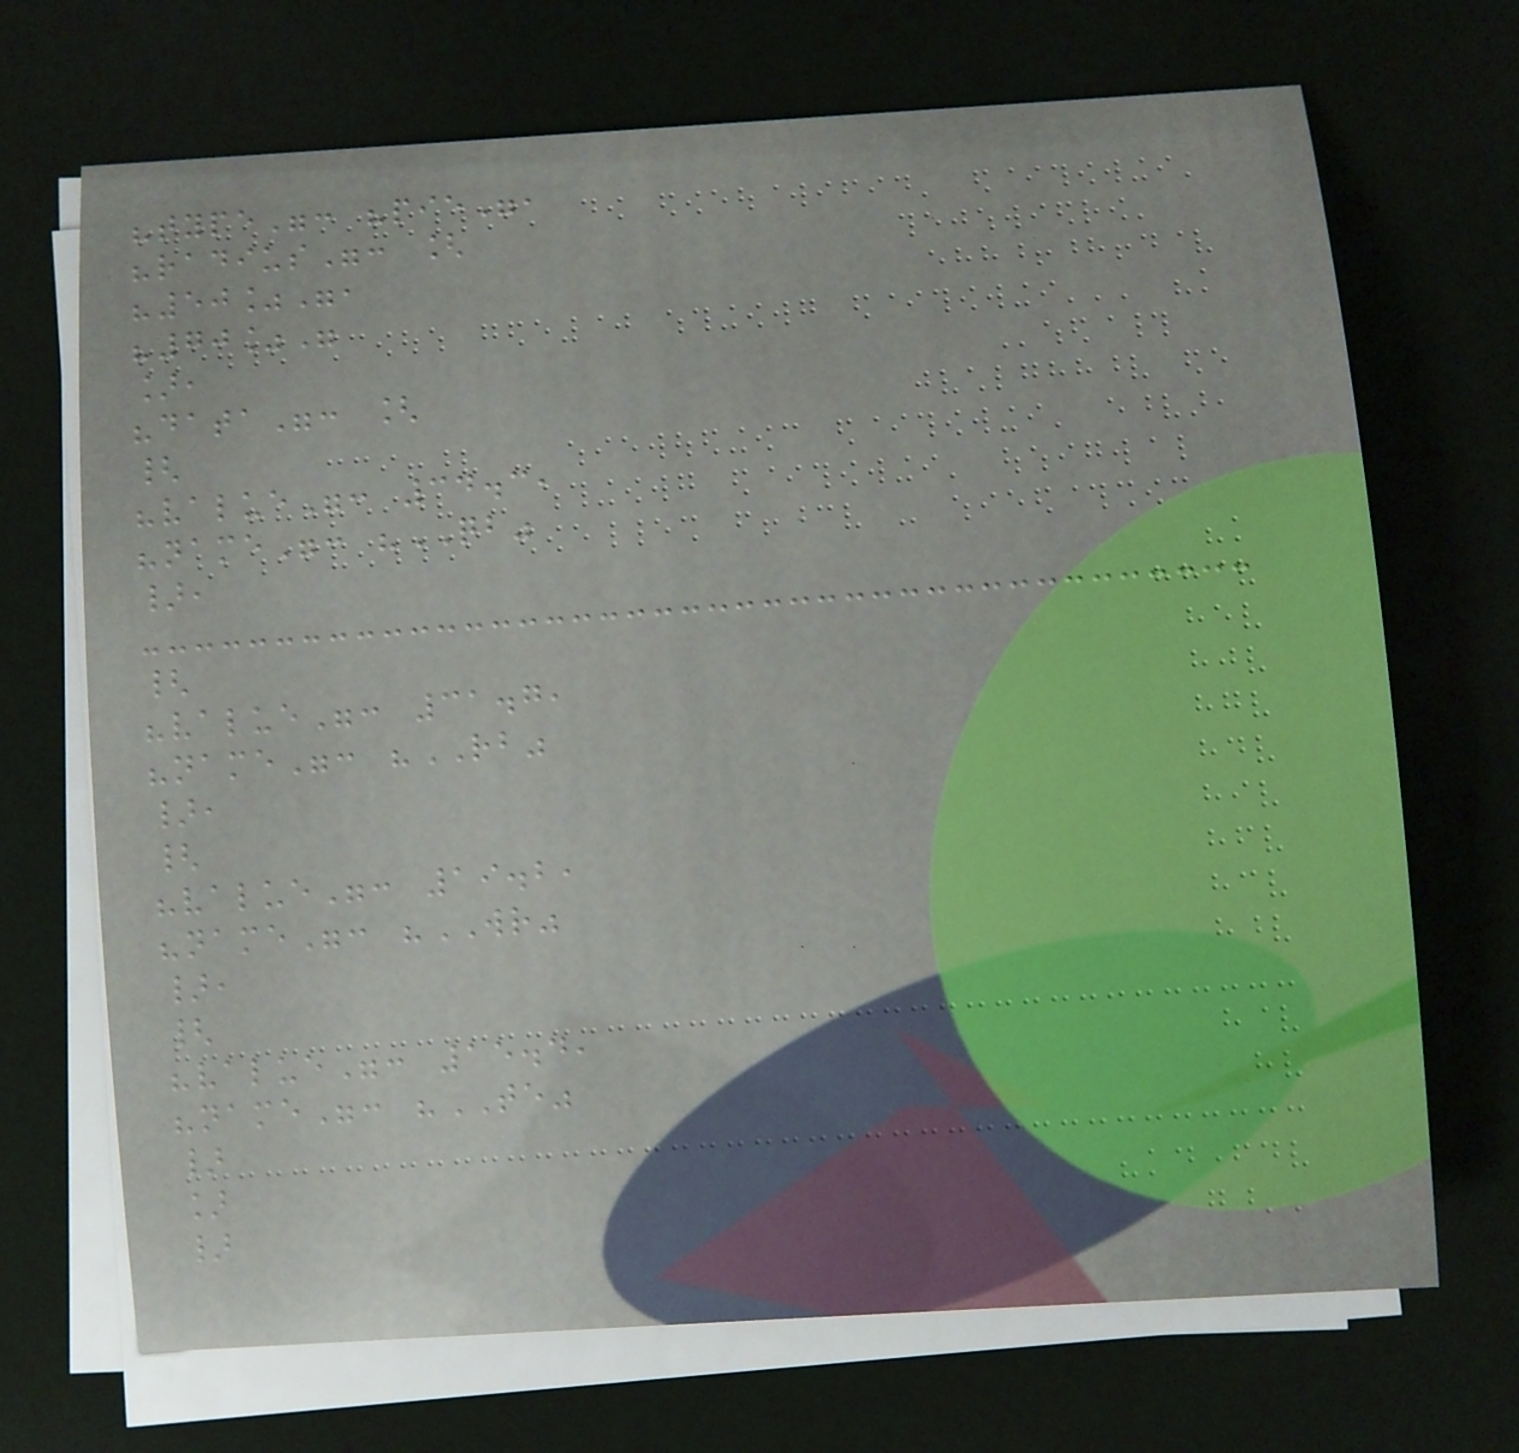"type": "pie",
"radius": [
"50%",
"70%"
],
"data": [
{
"value": 34.3,
"name": "QB"
},
{
"value": 31.7,
"name": "RB"
},
{
"value": 19.2,
"name": "WR"
},
{
"value": 15.4,
"name": "TE"
}
]
}
